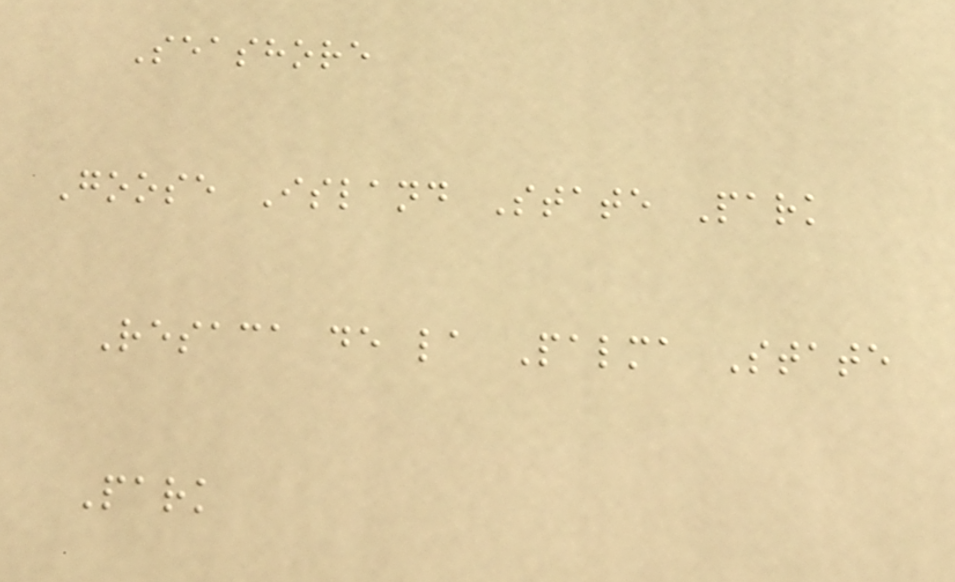Seashore
Goose Island State Park
Resaca de la Palma State
Park
